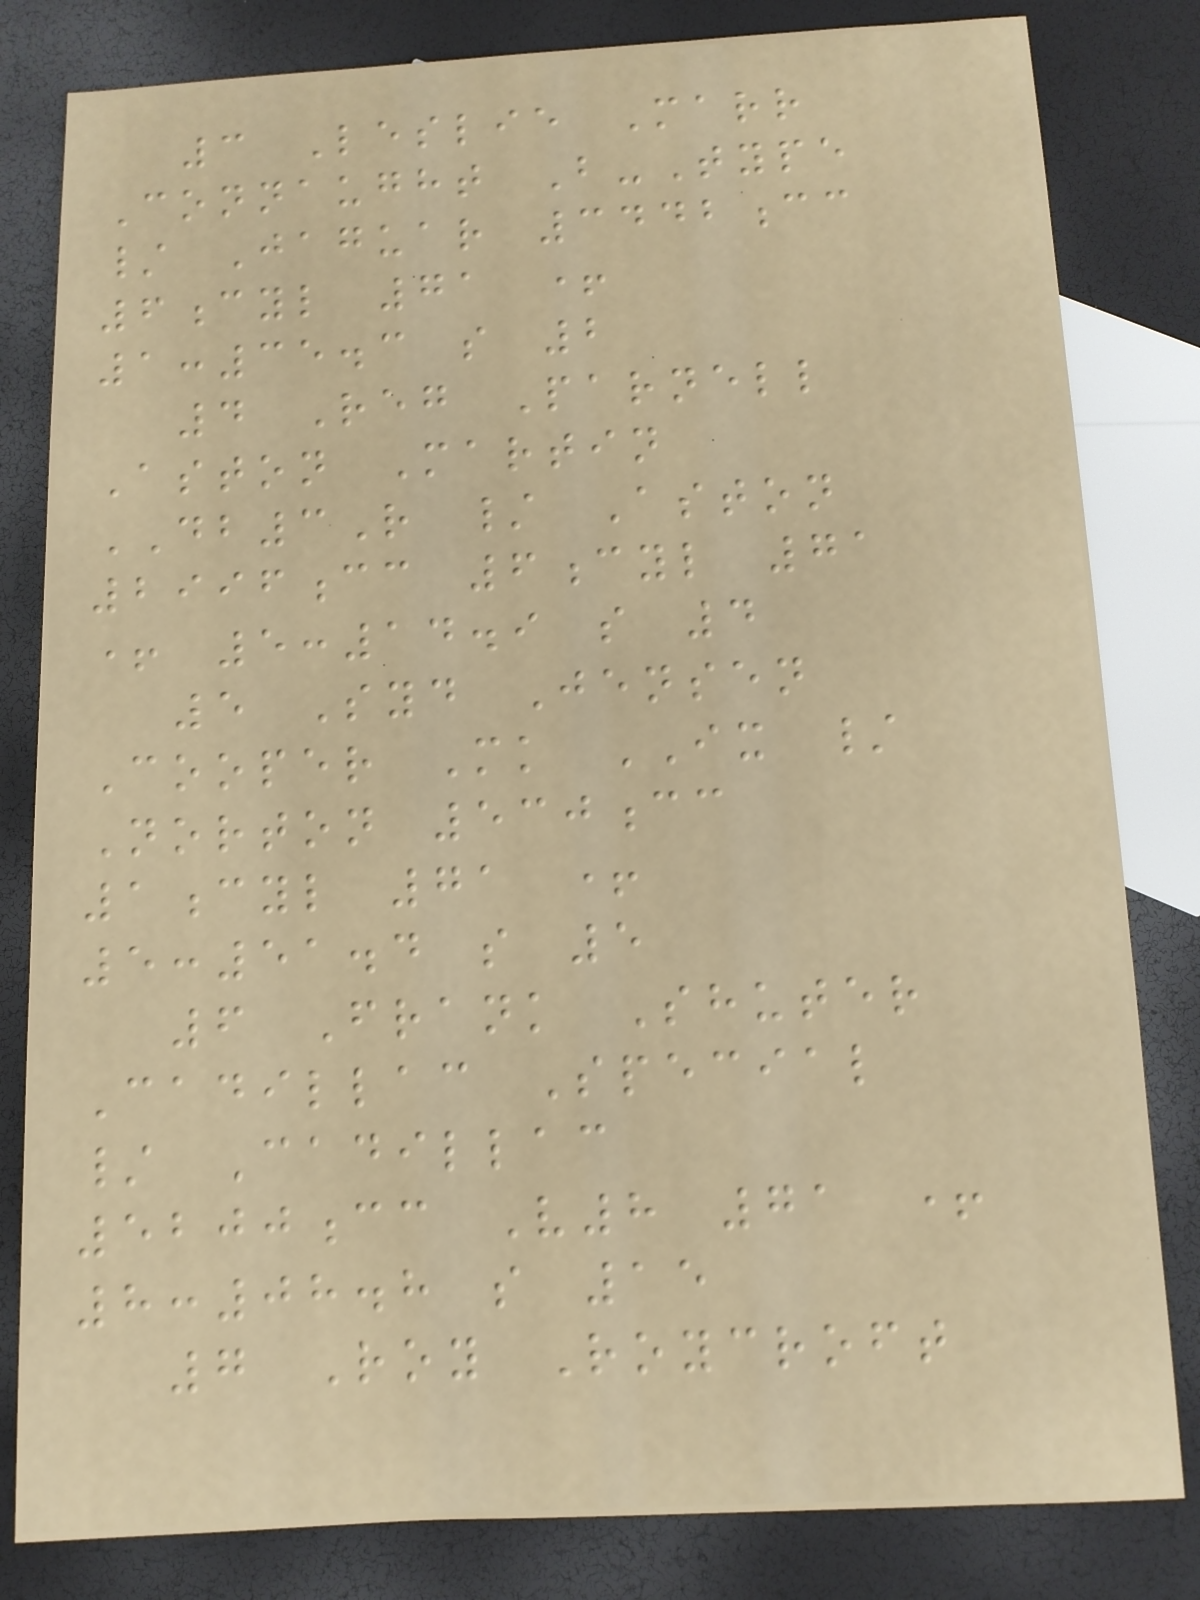3 Leslie Marr
Connaught B-Type
/ Jaguar 3442cc
6cyl 71 +
1:35.3 s 2
4 Reg Parnell
Aston Martin
DB3R / Aston
2996cc 6cyl 71
+ 5:14.9 s 4
5 Syd Jensen
Cooper Mk IX /
Norton 530cc
1cyl 71 +
5:51.4 s 5
6 Frank Shuter
Cadillac Special
/ Cadillac
5200cc V8 71 +
8:08.8 s 15
7 Roy Roycroft
